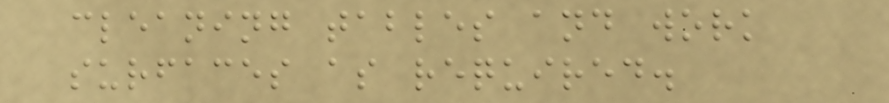cleaning tables and work
surfaces as required.
